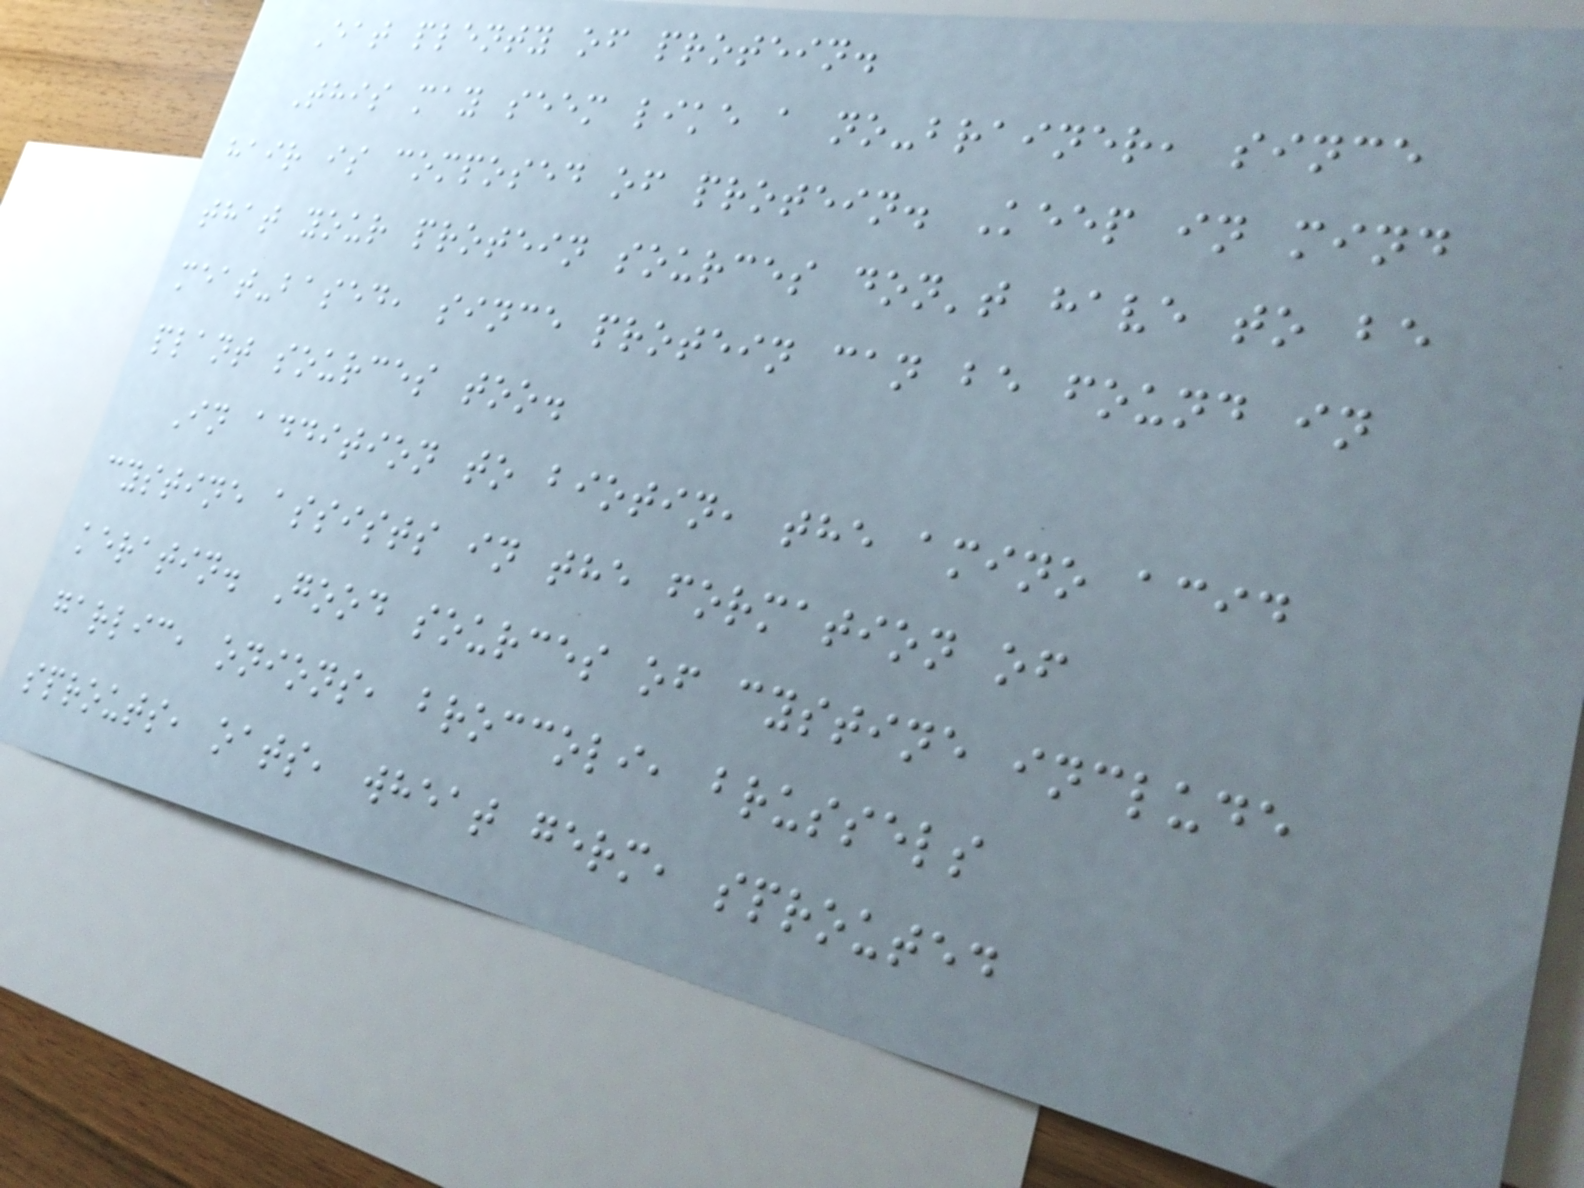Eat plenty of protein.
This may seem like a no-brainer, since
hair is composed of protein. Keep in mind
that your protein sources don't have to be
meat-based, since protein can be found in
plant sources too.
In addition to biotin, the amino acid
cystine assists in the formation of
keratin. Good sources of cystine include
garlic, onions, broccoli, brussels
sprouts, oats, wheat germ, sprouted
